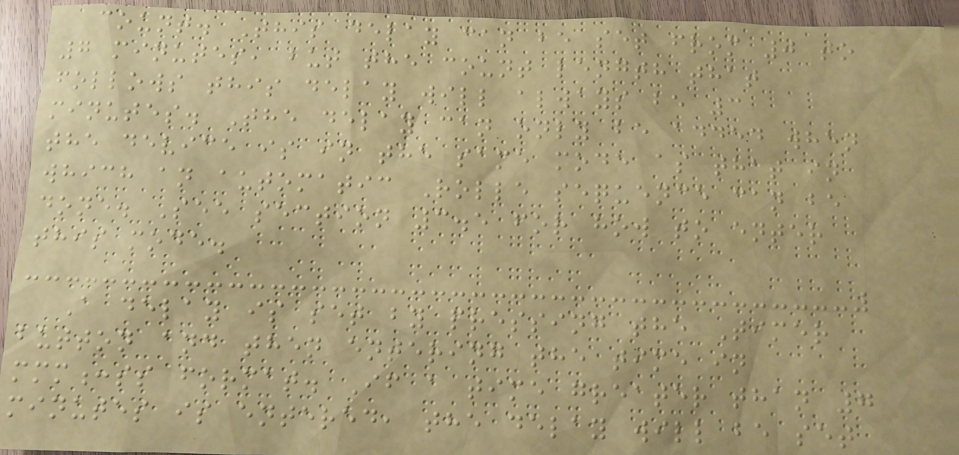count. This delay can be set from 0 to
7 minutes, but the count length that
follows this delay will always be 3
minutes. The delay can only be added when
the device is in the same mode as that in
which an automatic Rolle sequence can be
done. See section 3.5 for how to enter
this mode.
A delay is set by pressing the Timer
button and then entering the time in
mmm:ss format. If a time greater than 7
minutes is entered, the delay will be set
